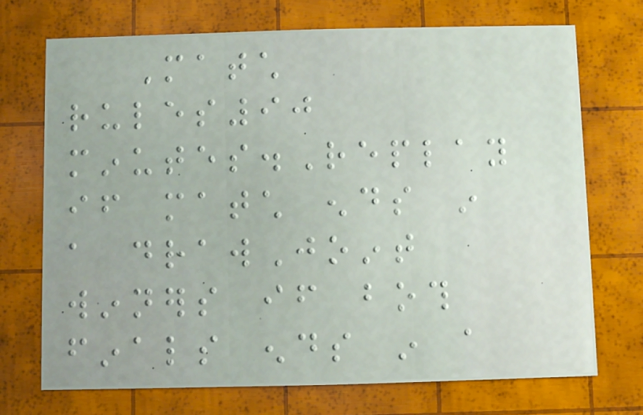Match
rules90
minutes.Replay
if match ends in
a drawJoint
winners if both
finals ends in a
